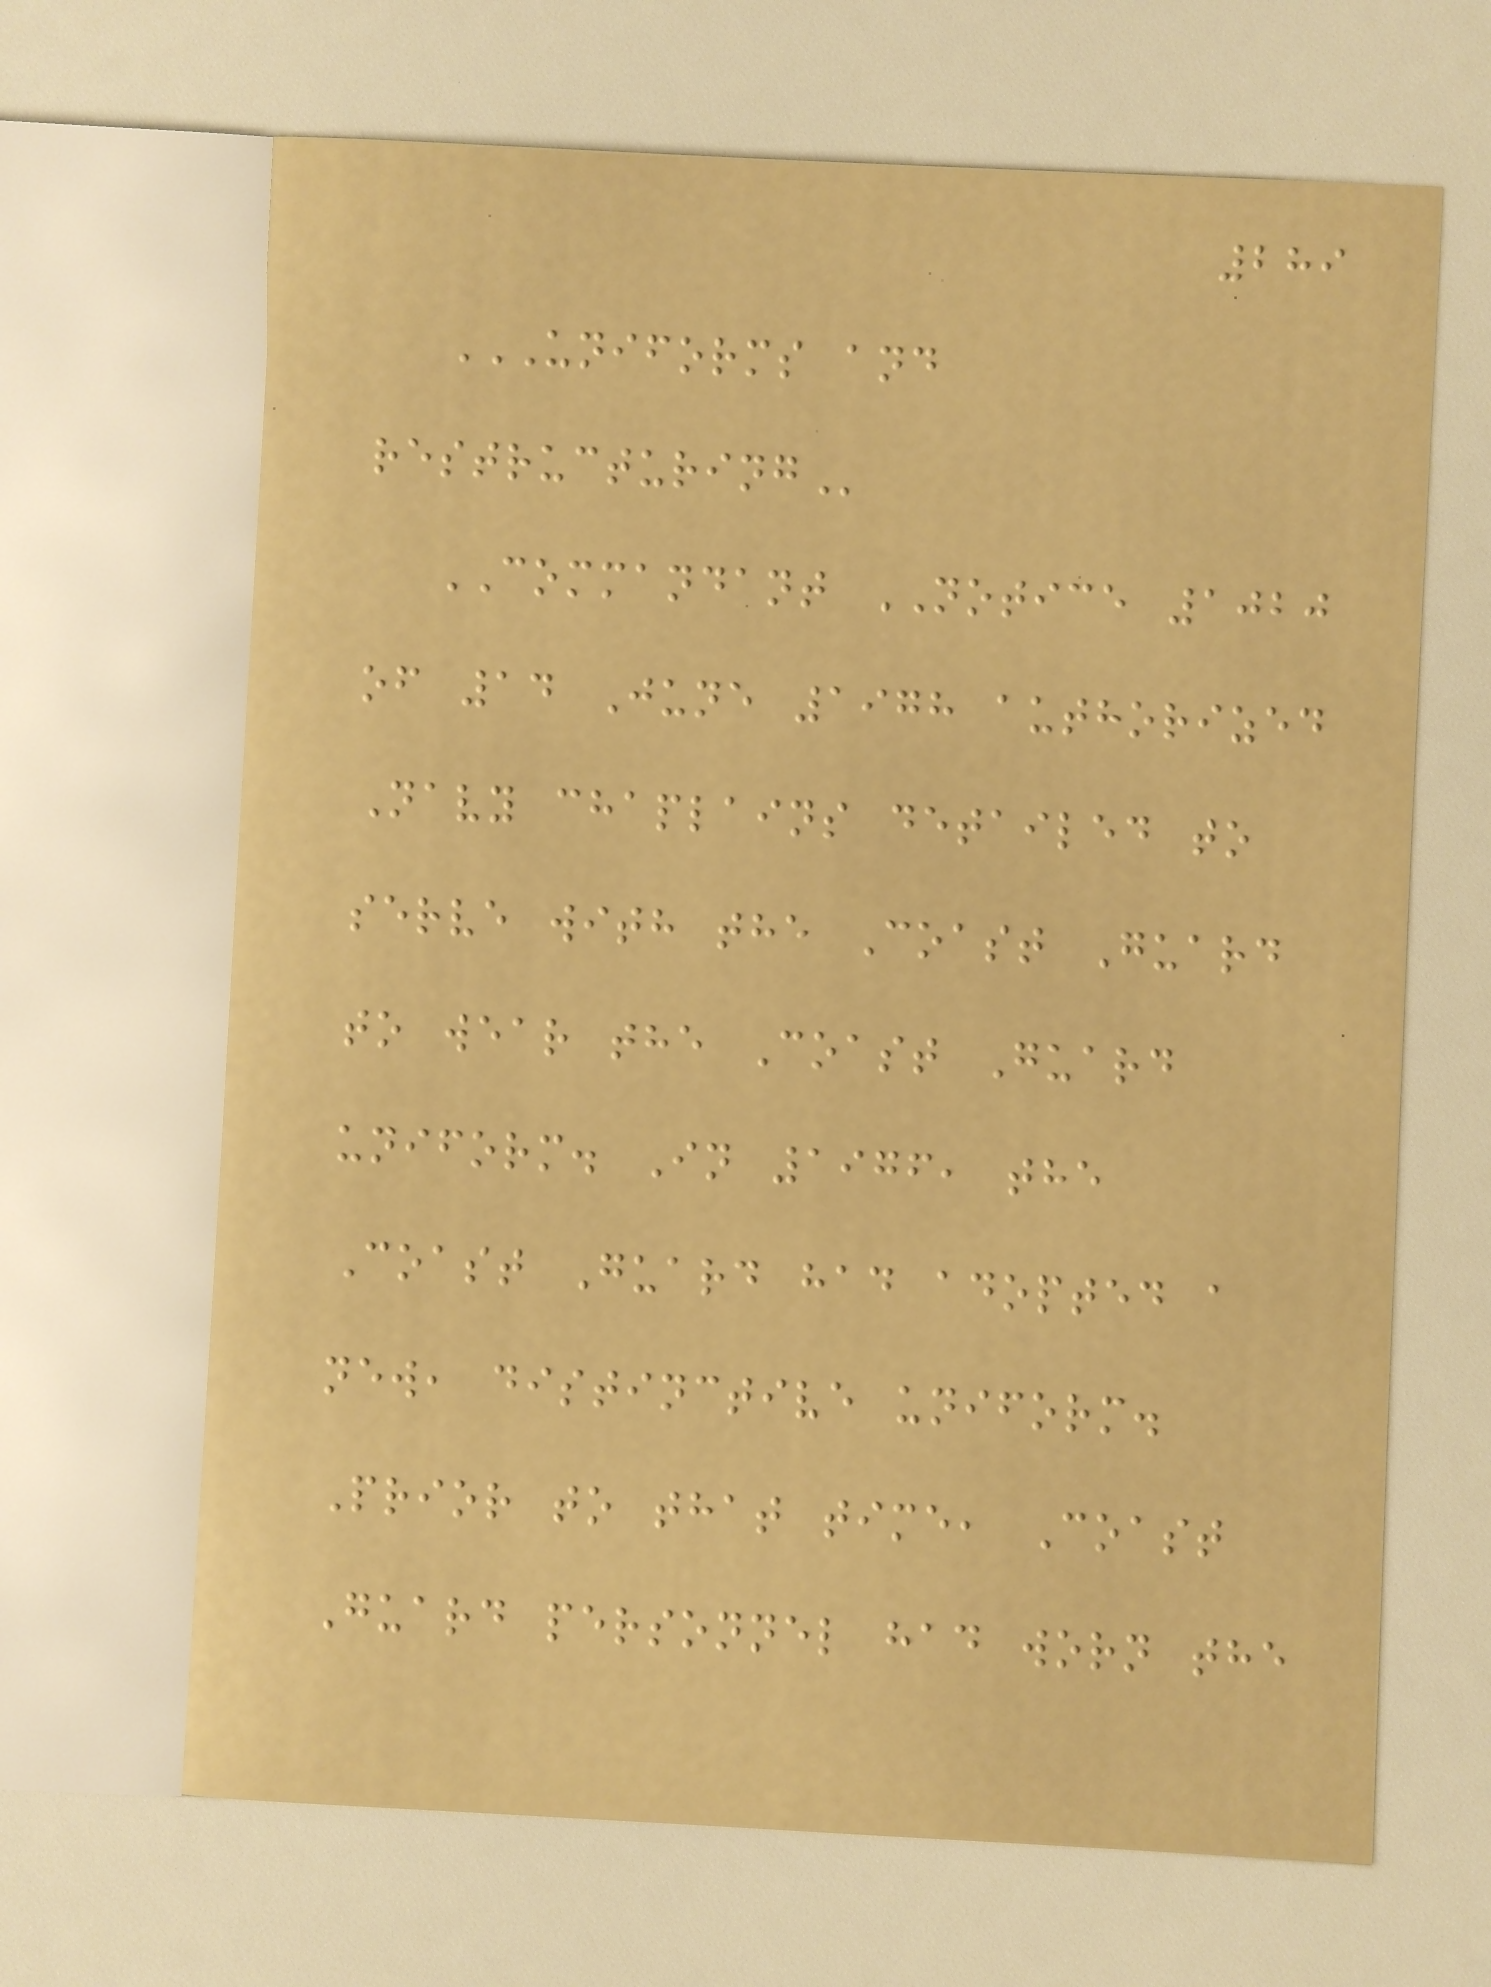289
UNIFORMS AND
RESTRUCTURING
COMMANDANT NOTICE 1020
of 14 June 1978 authorized
Navy chaplains detailed to
serve with the Coast Guard
to wear the Coast Guard
uniform. In 1976, the
Coast Guard had adopted a
new, distinctive uniform.
Prior to that time, Coast
Guard personnel had worn the
